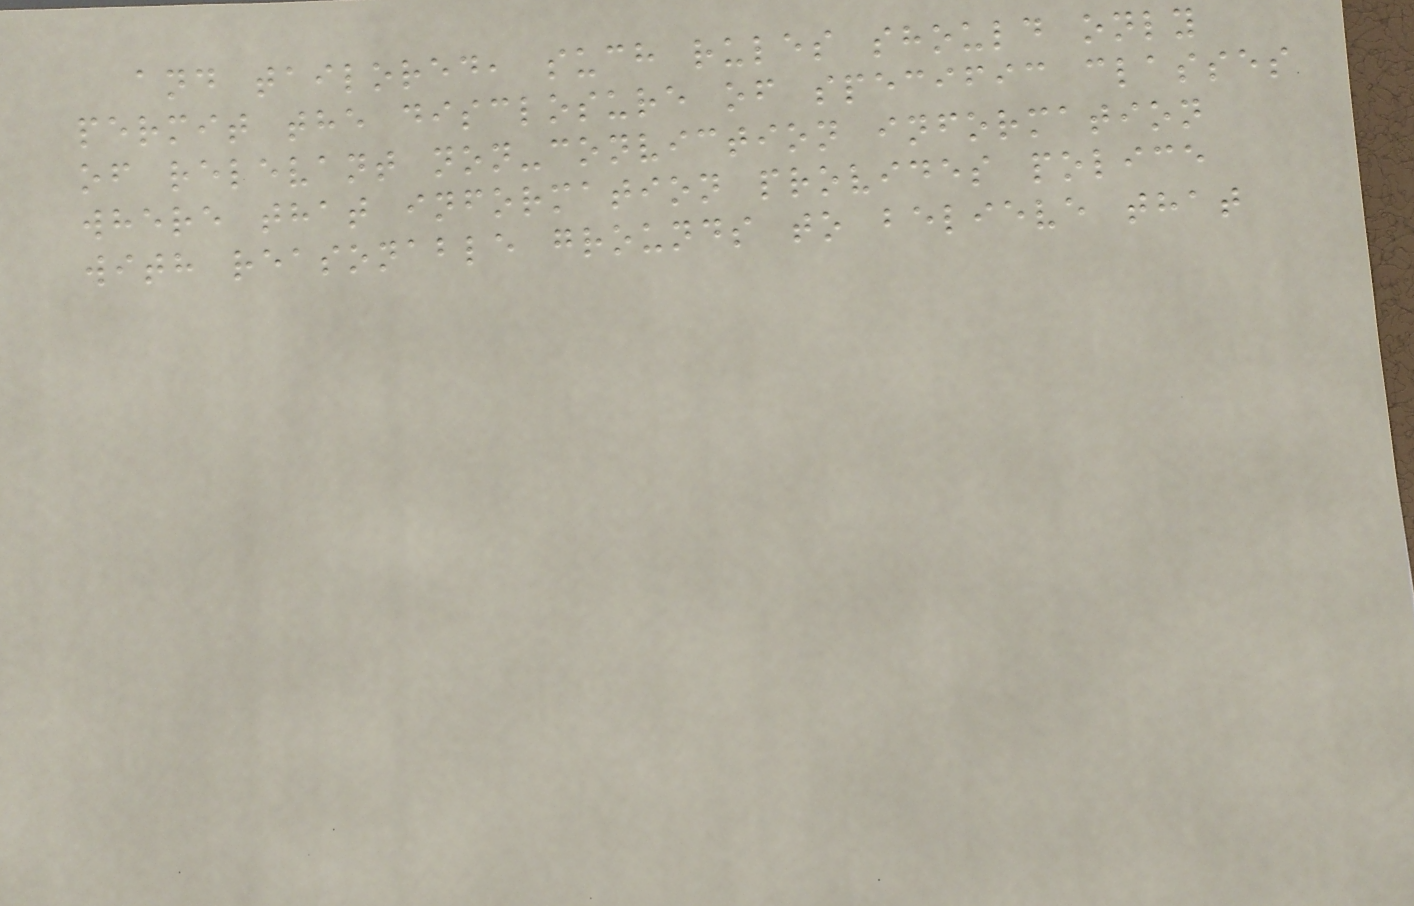and tailored, such rules should only
permit the disclosure of specific classes
of relevant non-conviction information
where that information provides police
with reasonable grounds to believe that
